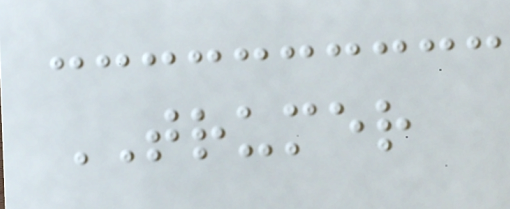TRUMER
